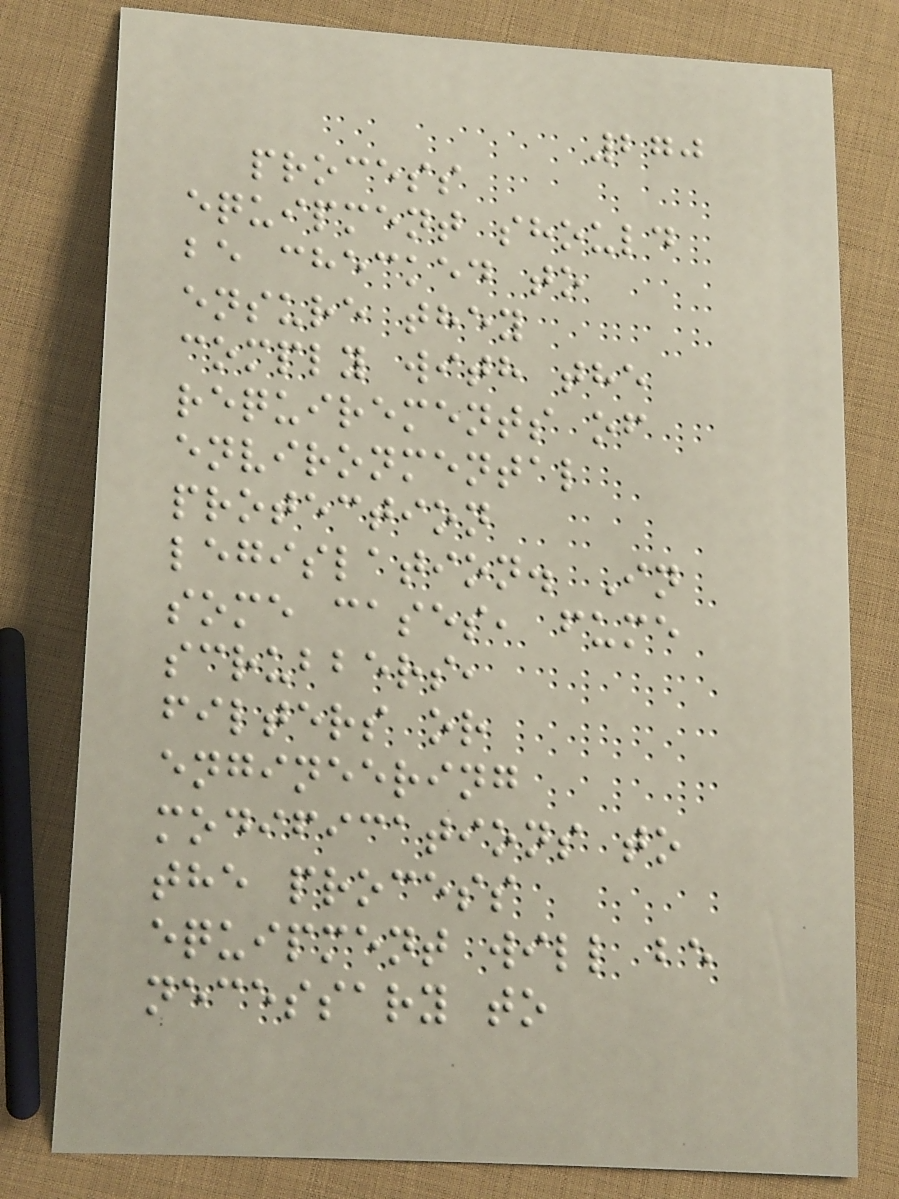270
process
equipment should
be checked to
ensure they
comply with the
requirements of
environmental
protection
legislation. In
some cases, fume
scrubbers,
filters or
engineering
modifications to
the process
equipment will be
necessary to
